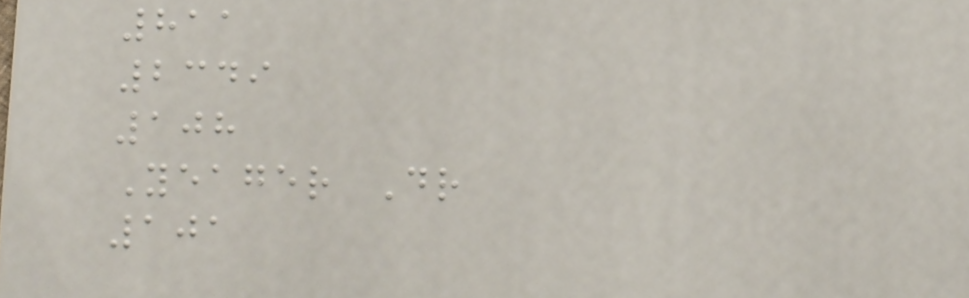811
2349
108
Yeager Dr
101
